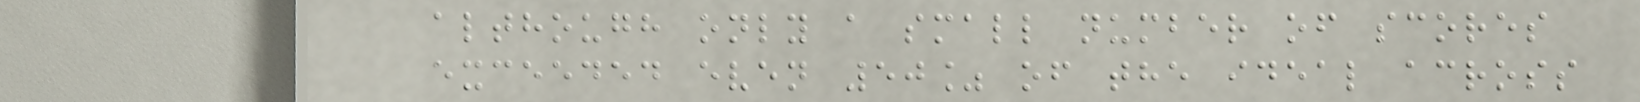although only a small number of scores
exceeded even 50% of the ideal across
